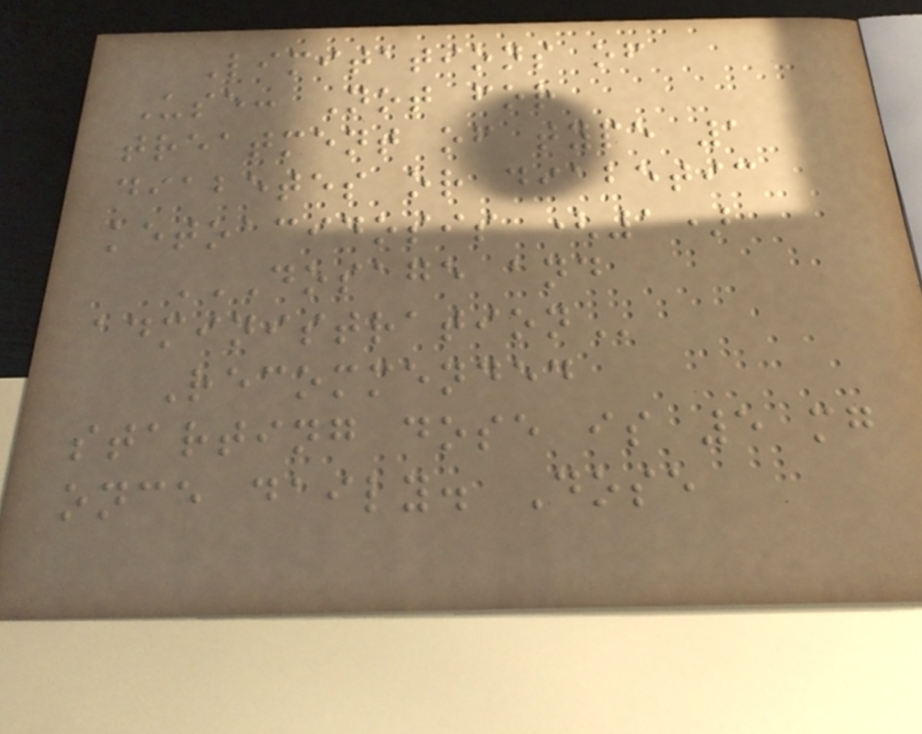Limitations of
Use: Not for
treatment of type 1
diabetes or diabetic
ketoacidosis (1)
DOSAGE AND
ADMINISTRATION
Recommended
starting dose is 5 mg
once daily. Dose
